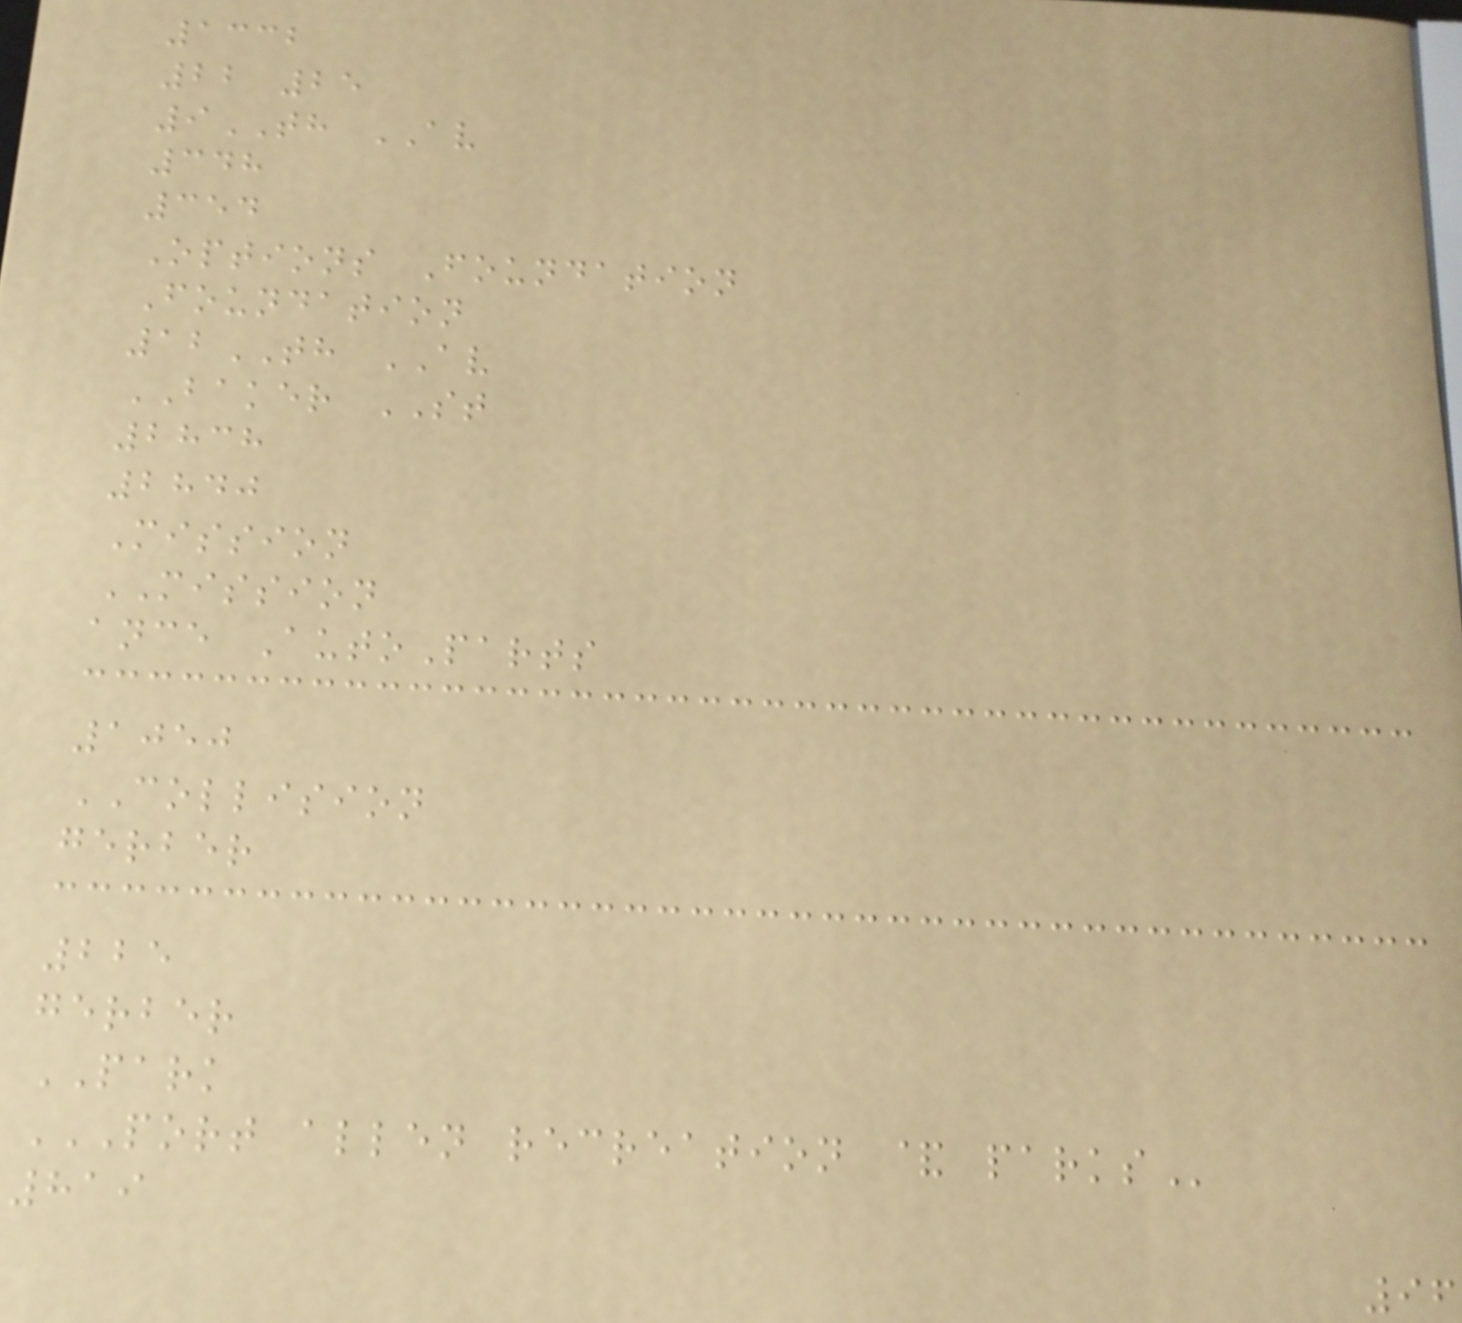1332
22 25
9TH AV
348
354
Options Foundation
Foundation
12TH AV
BAKER ST
2838
2840
Mission
MISSION
ance AutoParts
1050
COLLISION
gerber
225
gerber
PARK
PORT ALLEN RECREATION & PARKS
819
96
